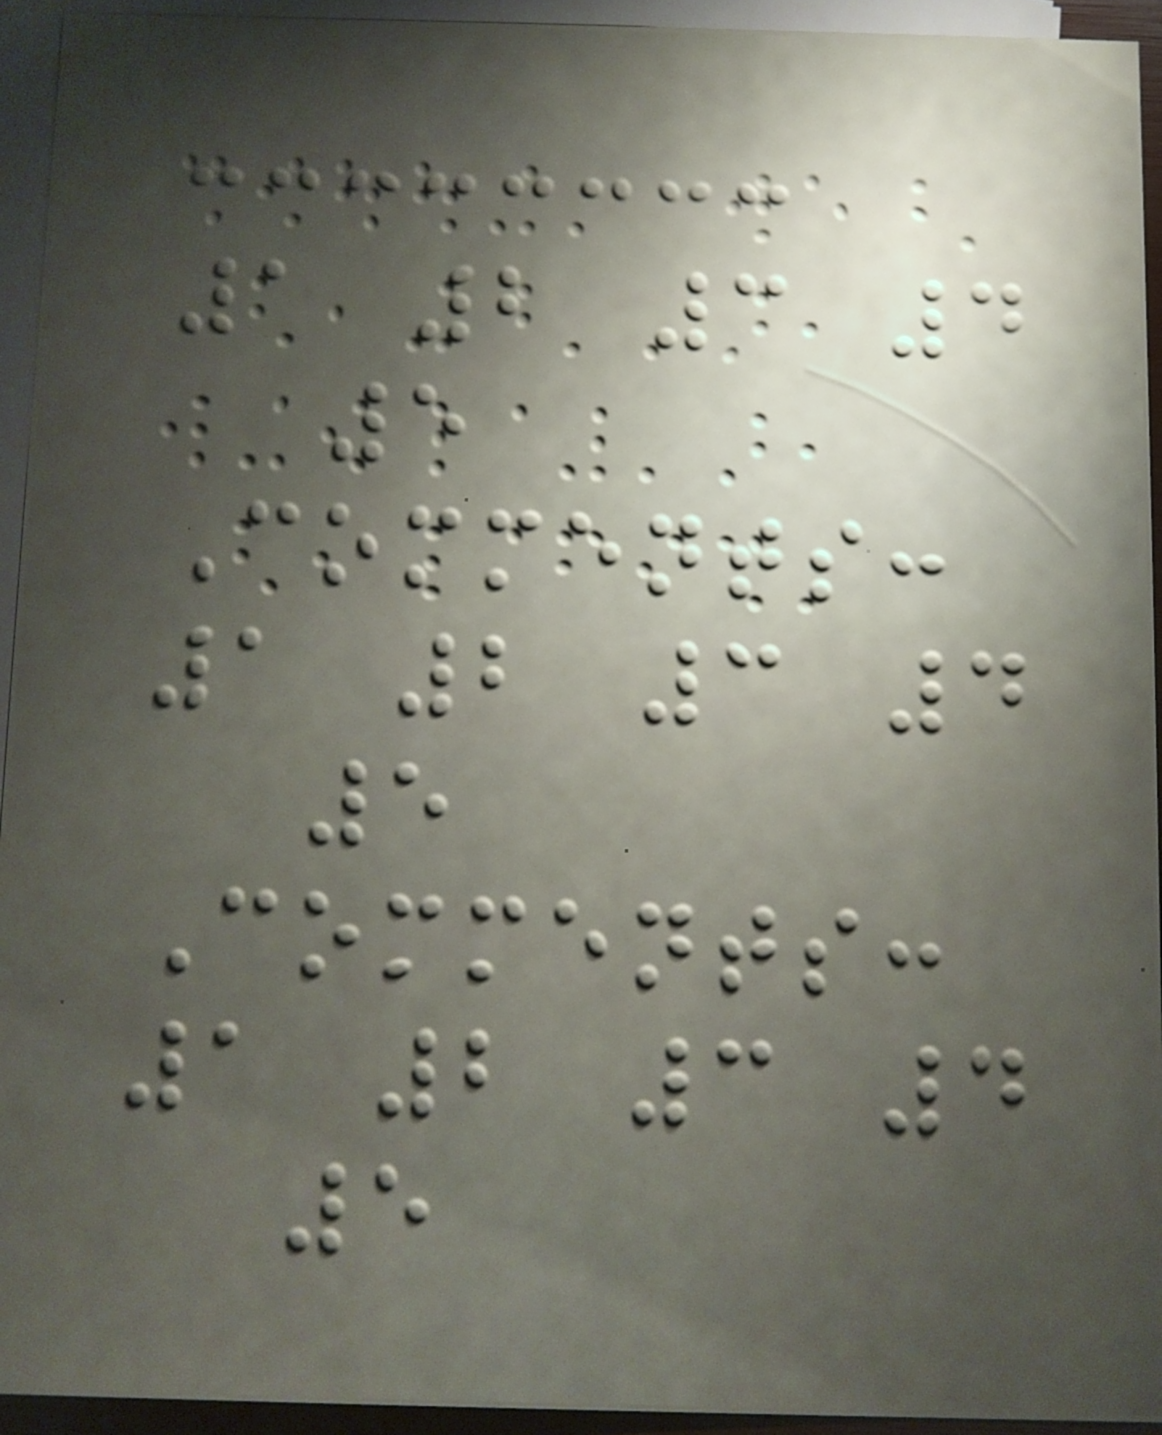1 2 3 4
5
Comments:
1 2 3 4
5
Comments:
1 2 3 4
5
